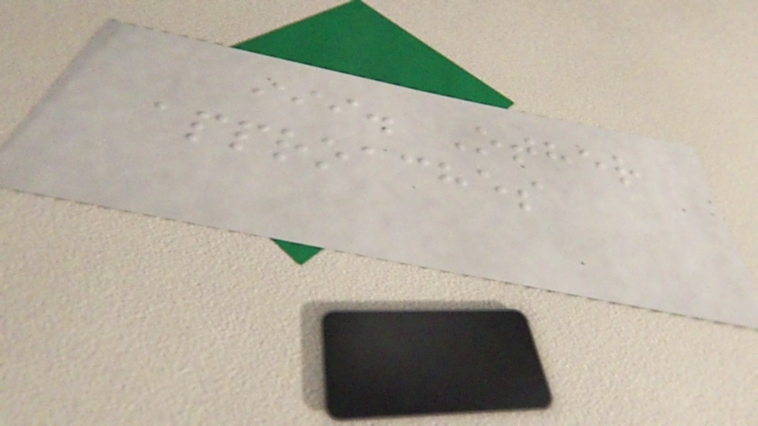iii. Other
approaches
